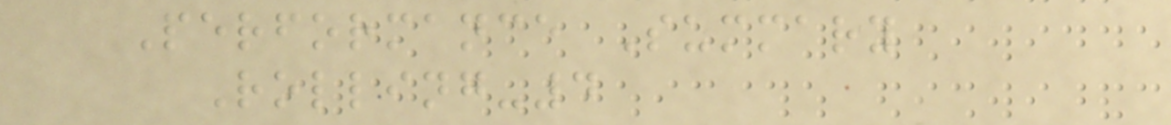Performance Summary
Rolling-4
